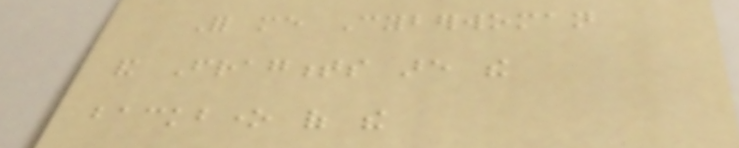For me Cyberwoman
and Fragments are the
backbone of the
